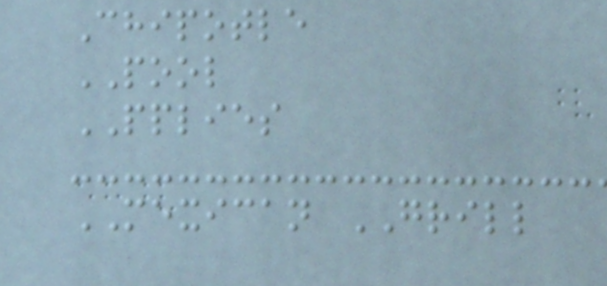Chipotle
POOL
PPLIES
MEXICAN GRILL
